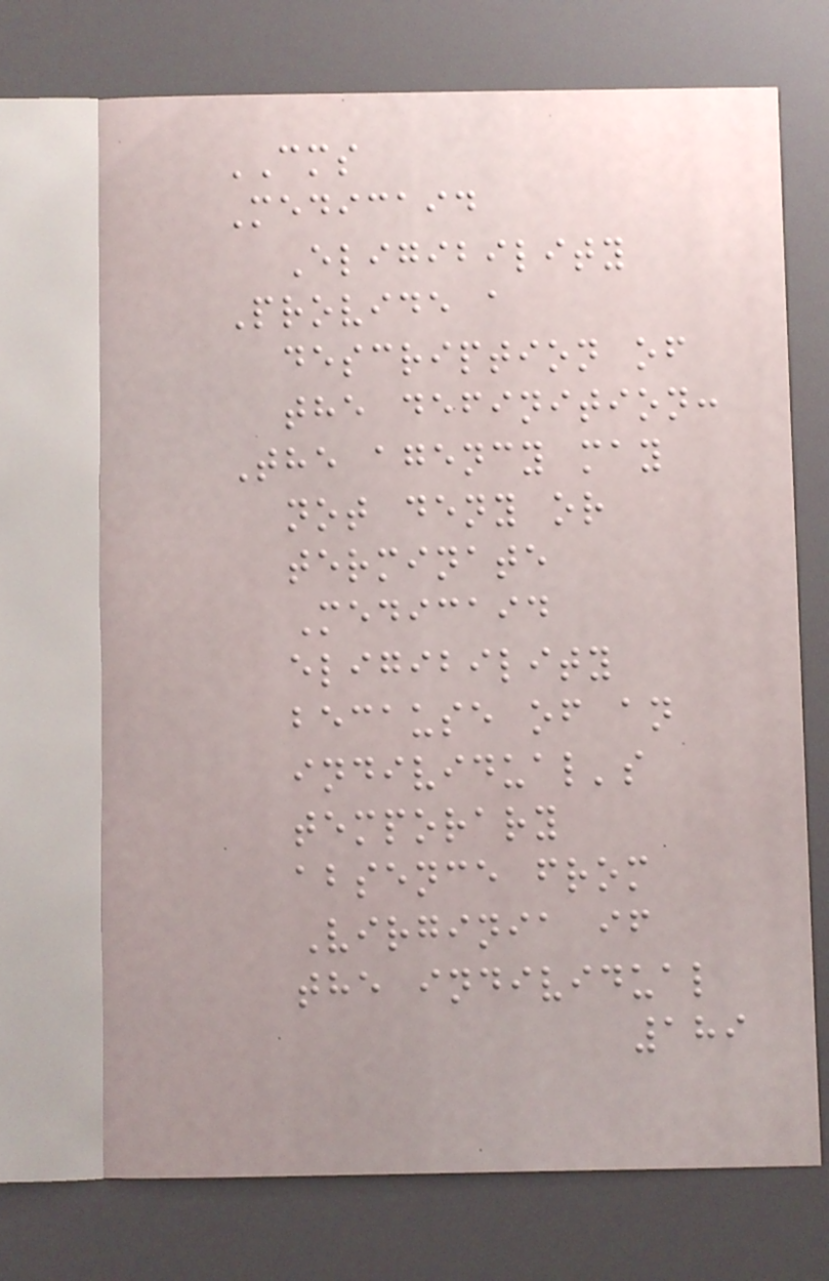CMS
Medicaid
Eligibility
Provide a
description of
the definition:
The agency may
not deny or
terminate
Medicaid
eligibility
because of an
individual's
temporary
absence from
Virginia if
the individual
189
